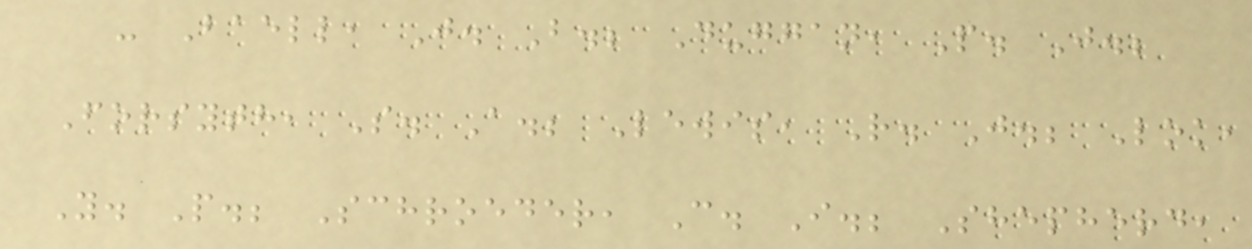- Baell, J. B.; Duggan, P. J.;
Forsyth, S. A.; Lewis, R. J.; Lok,
Y. P.; Schroeder, C. I.; Shepherd,
